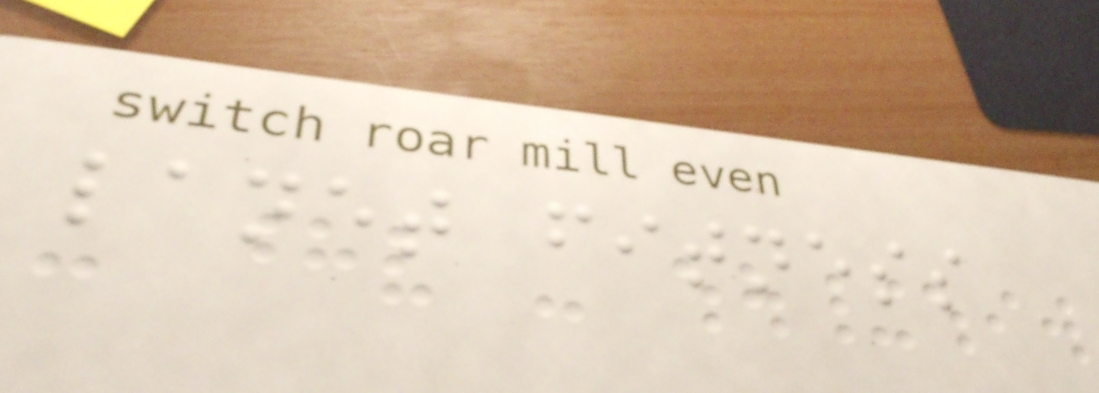lanet fitness
